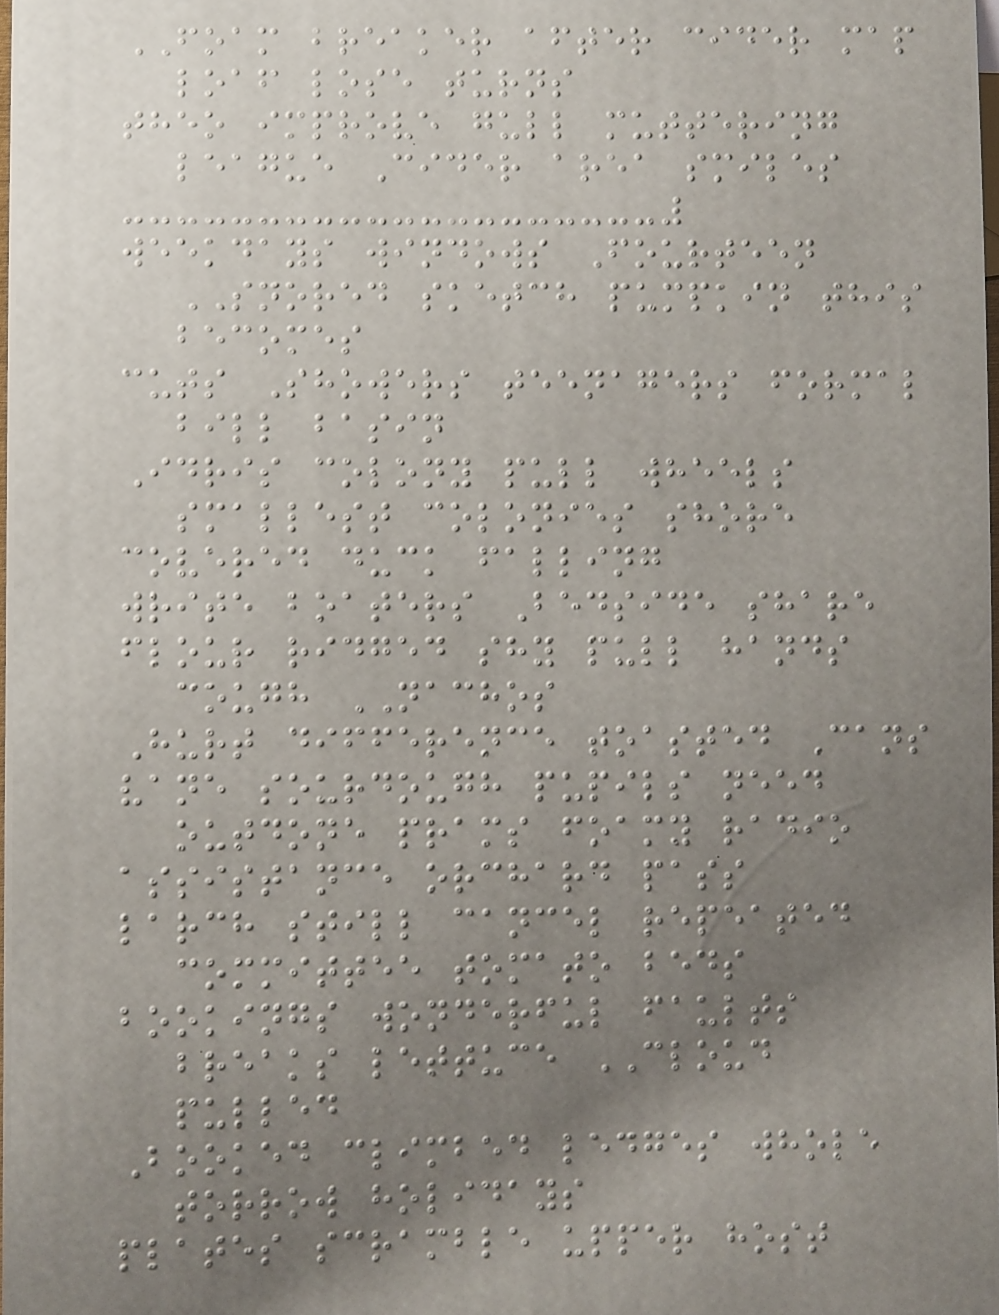FOAM breaker after cider map
loaf lose turns
theo improve gull muttering
league Cider area smiles
weekdays windows Fourteen
SNORED sketch pumpkin this
becomes
cuts Showers teenagers formal
bill basin
Idris colony pull wheels
smallest colonies shore
covered duck falling
write boaters Bedside share
flour ridged shy pull hands
cough NACHOS
Hurt difference toasted Cans
vane sourdough pupils need
outdone prams foamy radio
assistance orchard pass
larch still cancel repeated
committee tomato beds
bookings wonderful faults
breaks lettuce CLOUD
pulled
Booked climbed ledges whole
torrow holidays
plates scramble upper host
